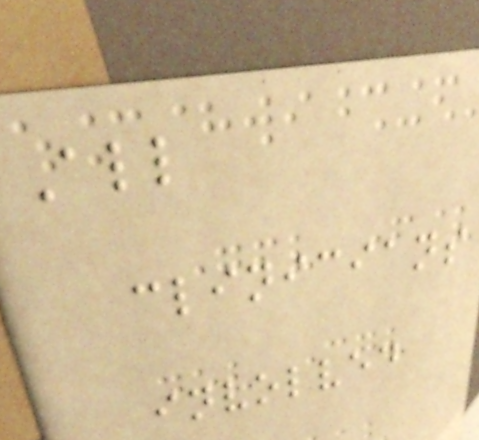All
clinicians
involved
